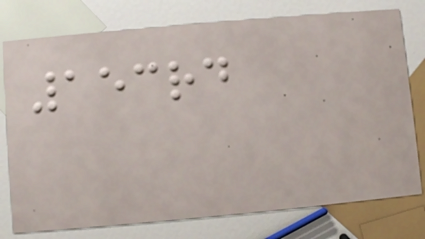153rd
